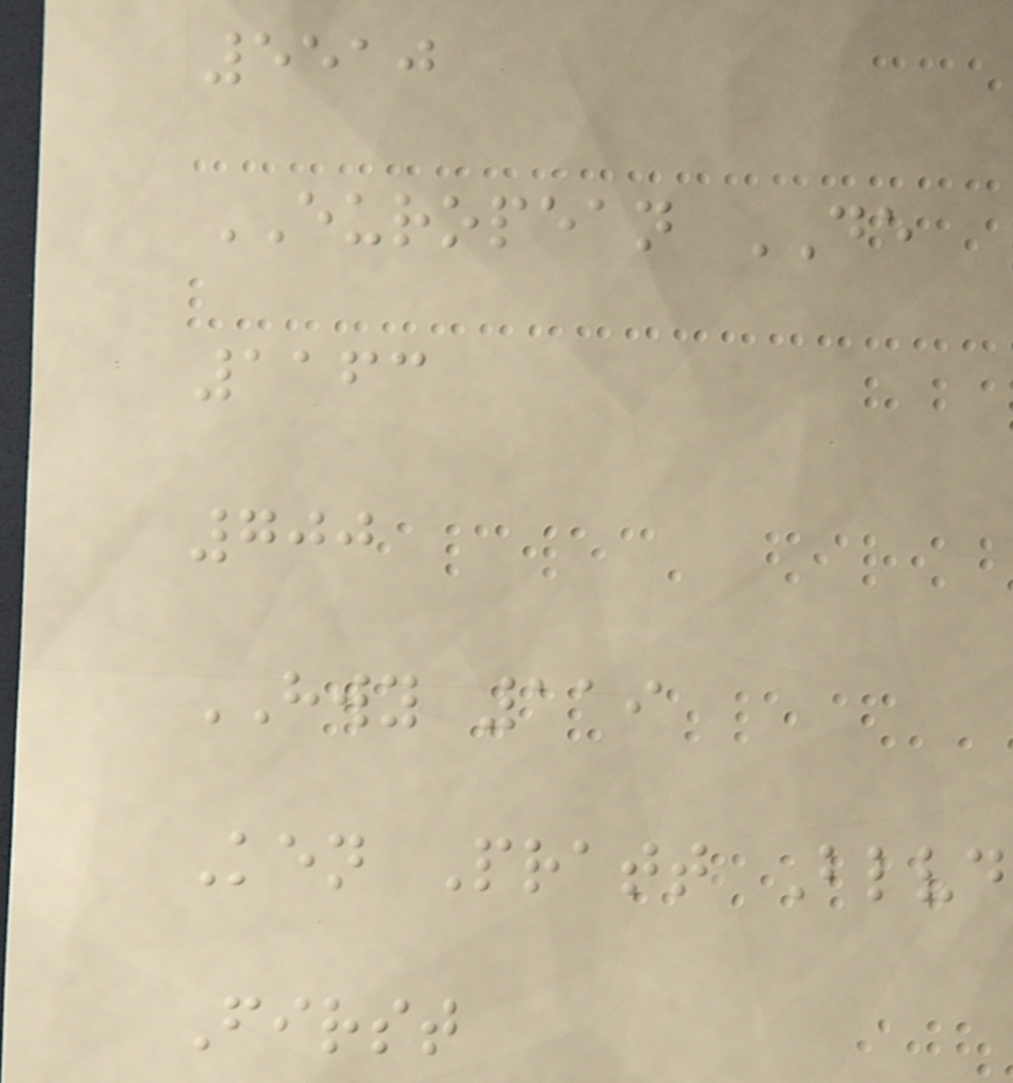5510
EUROPEAN DE
1163
700
HWY 119
Ken Pratt Blvd
First
